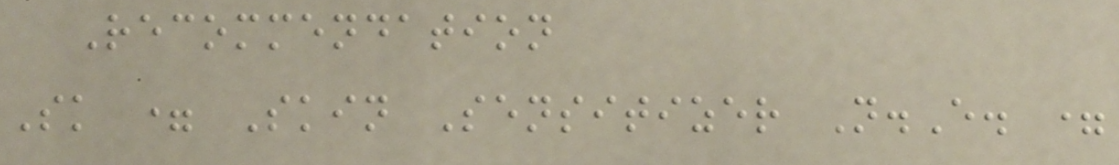Recommendation
Sk = Skin Sensitizer N.E. =
